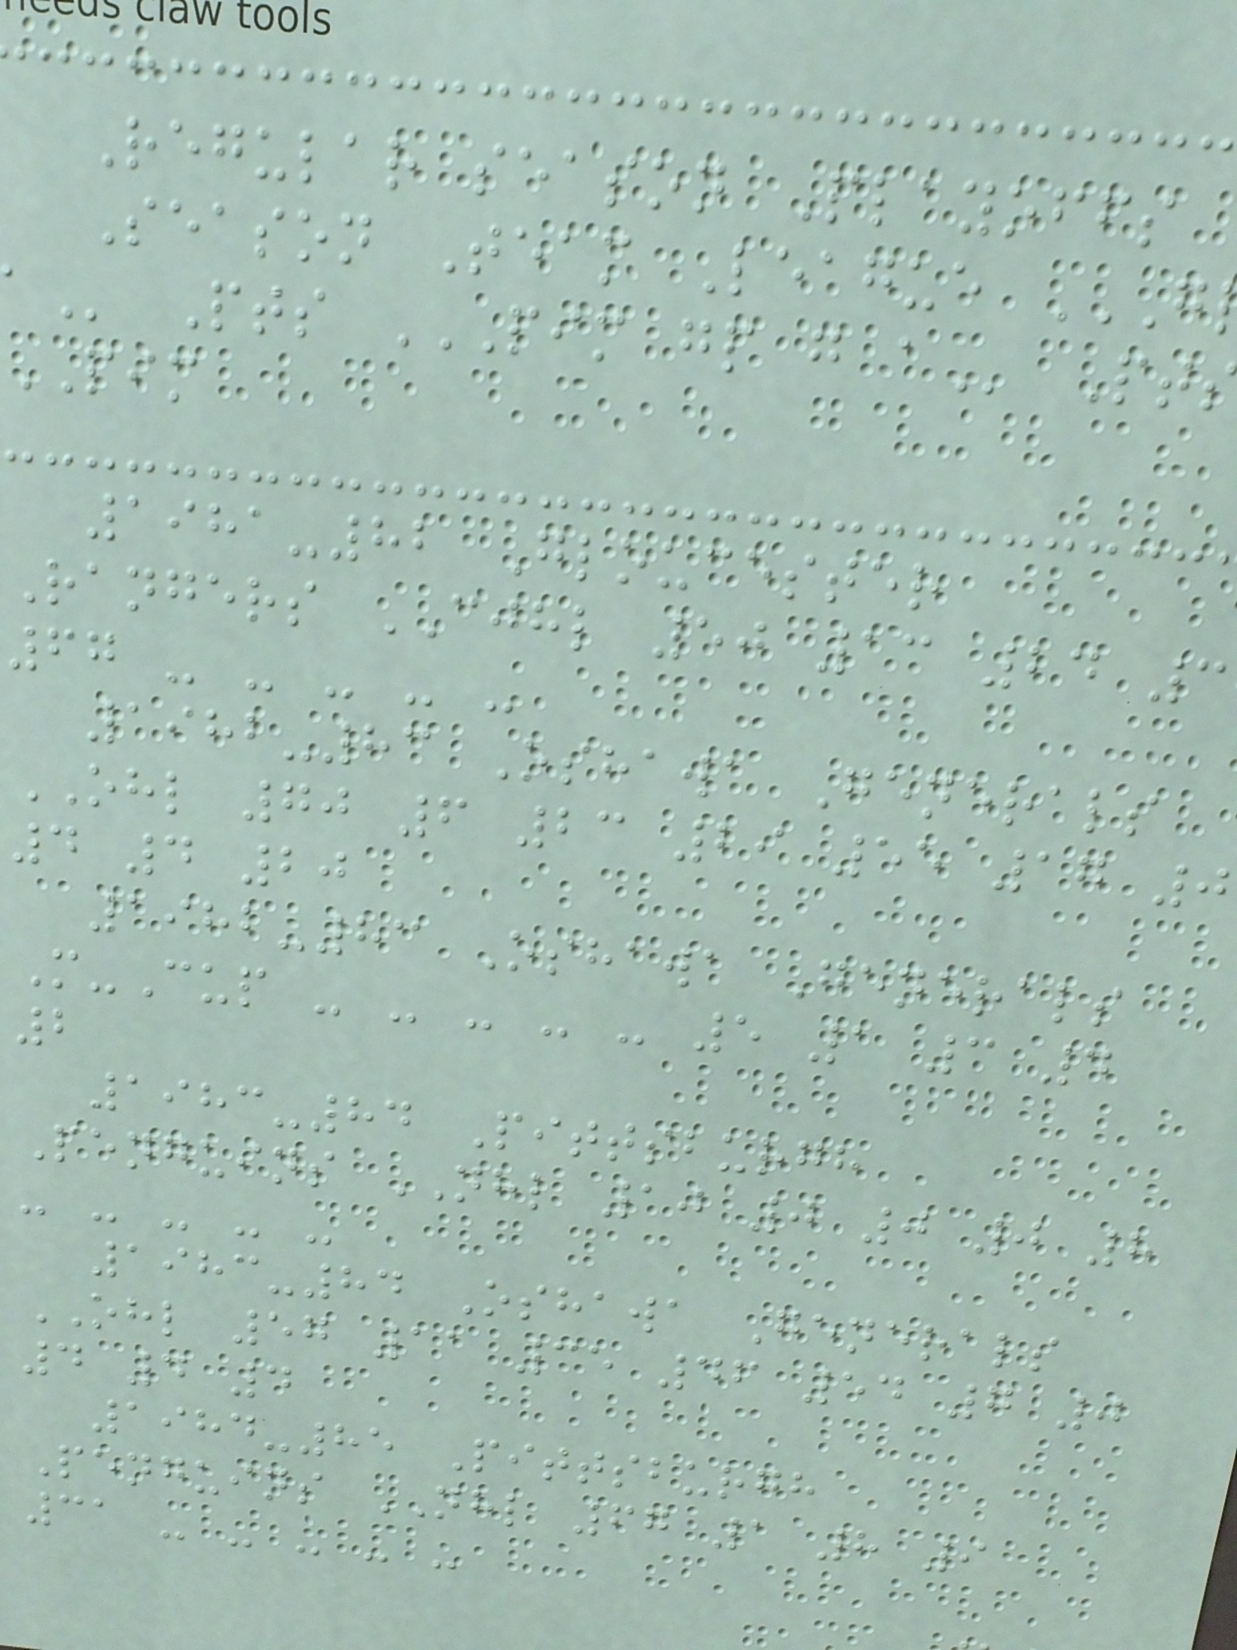Regular season Playoffs
Season Team League
PIM
1981-82 Gloucester
Rangers CJHL 50 13 24 3
67 - - - - -
1982-83 Oshawa Generals
OHL 70 6 23 29 55 17 0
4 4 20
1982-83 Oshawa Generals
M-Cup - - - - - 5 1 3 4
2
1983-84 Pittsburgh
Penguins NHL 10 0 0 0 8
- - - - -
1983-84 Oshawa Generals
OHL 57 11 35 46 54 7 0
4 4 4
1984-85 Pittsburgh
Penguins NHL 67 1 8 9
31 - - - - -
